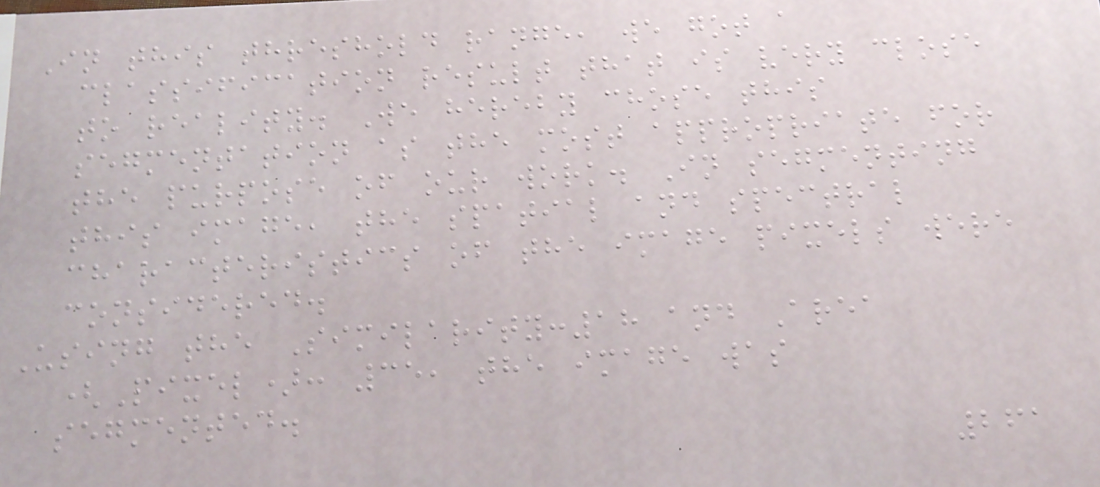In this threshold range, we got a
classification result that is very close
to reality. We hereby chose this
segmentation as the most appropriate for
the purpose of our work. In segmenting
this image, the spatial and spectral
characteristics of the image pixels were
considered.
Using the Similarity:18 and Area
(Pixel): 35, the image was
segmented.
261
